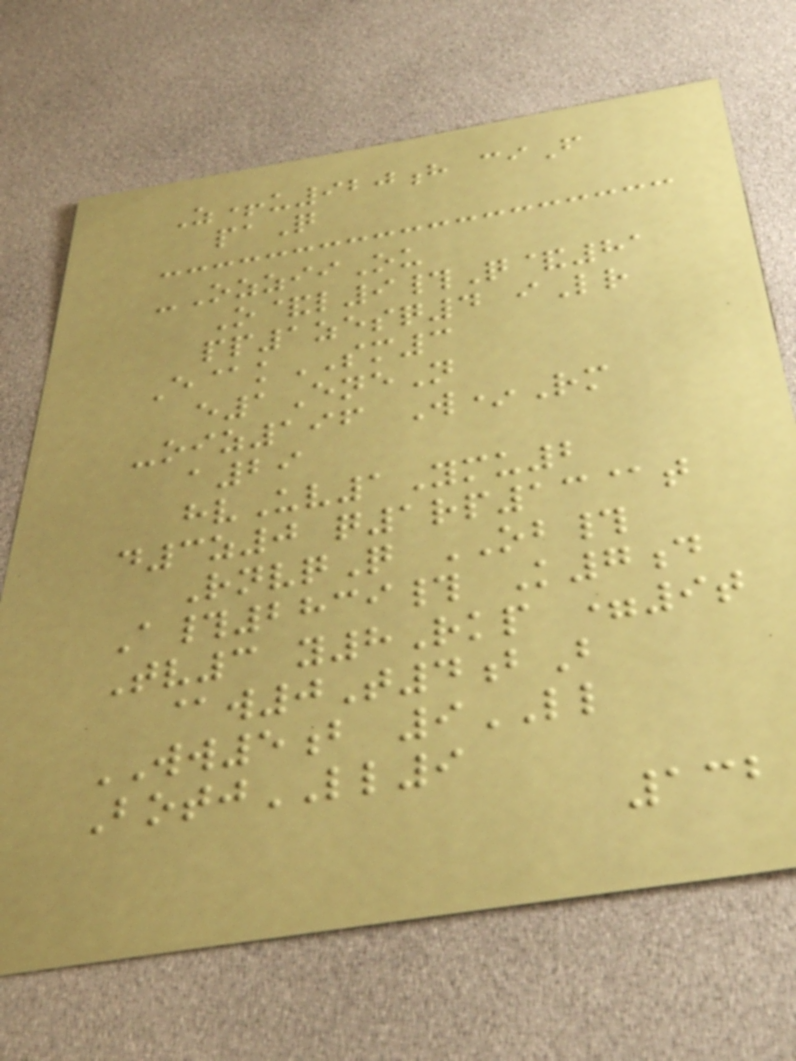Z+u920h ciF
paQ
-OzziiOu
O&l9#Q&81
pp1zesq4 iLr
E@kSM3
e1EneN
-oiz196 W*Rm
a29
hvUv1Ymu2
d3z0 q1rp13@t
RnvqQ OB#
A#2839# K7d
Tv3 y8Rkp =9t
@w0T4bB
WW5b 9LL
BotjLL9
132
